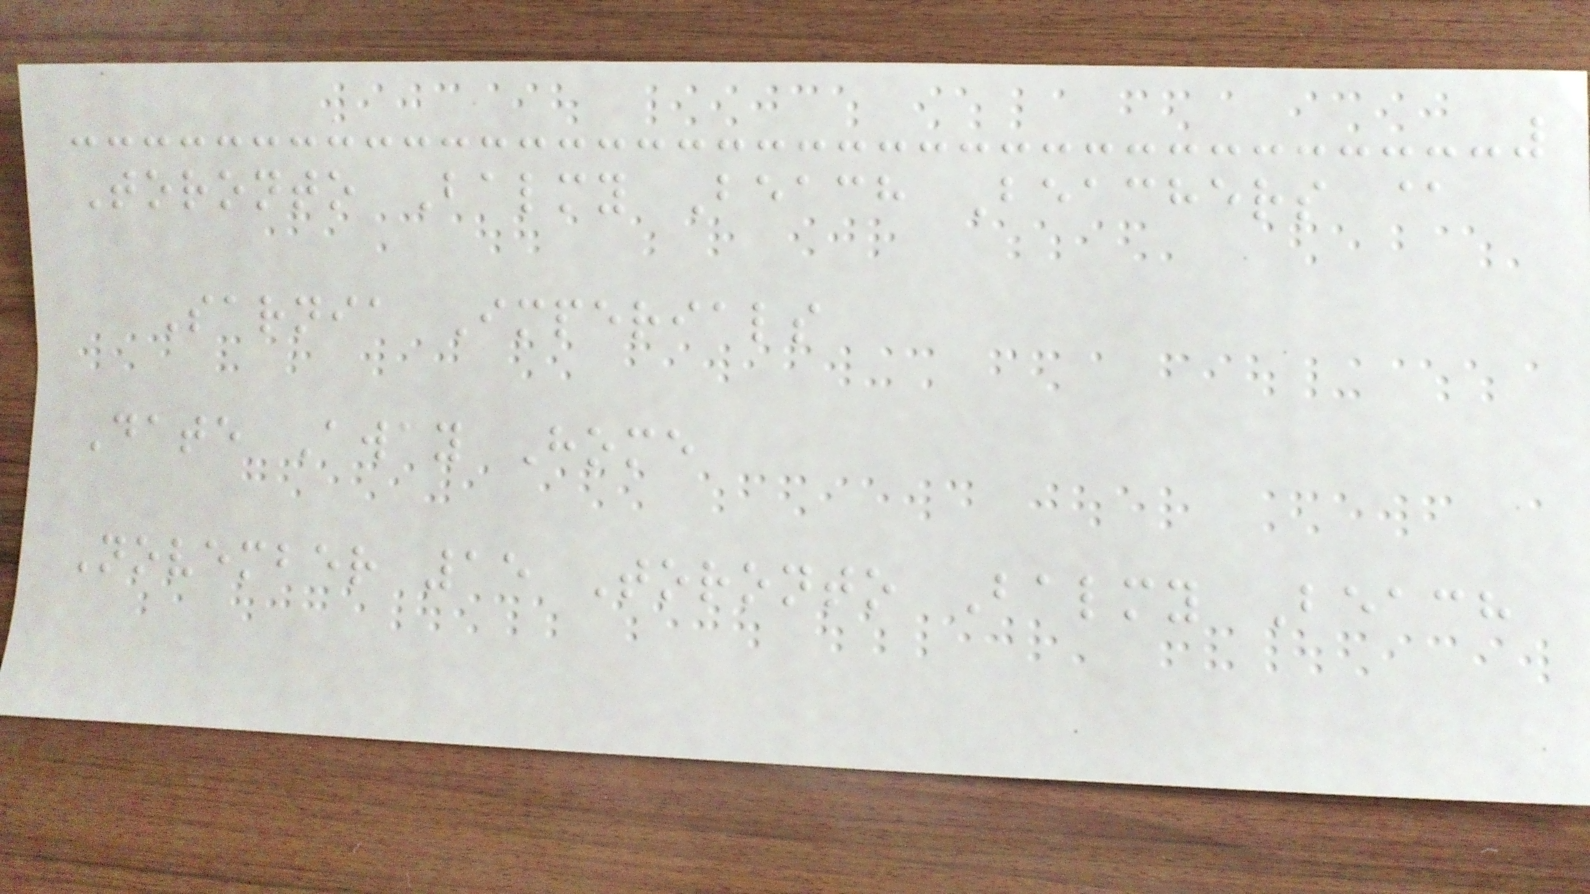Toronto Balmy Beach Beachers @
Sarnia Imperials
Date Away Home
November 15 Toronto Balmy Beach
